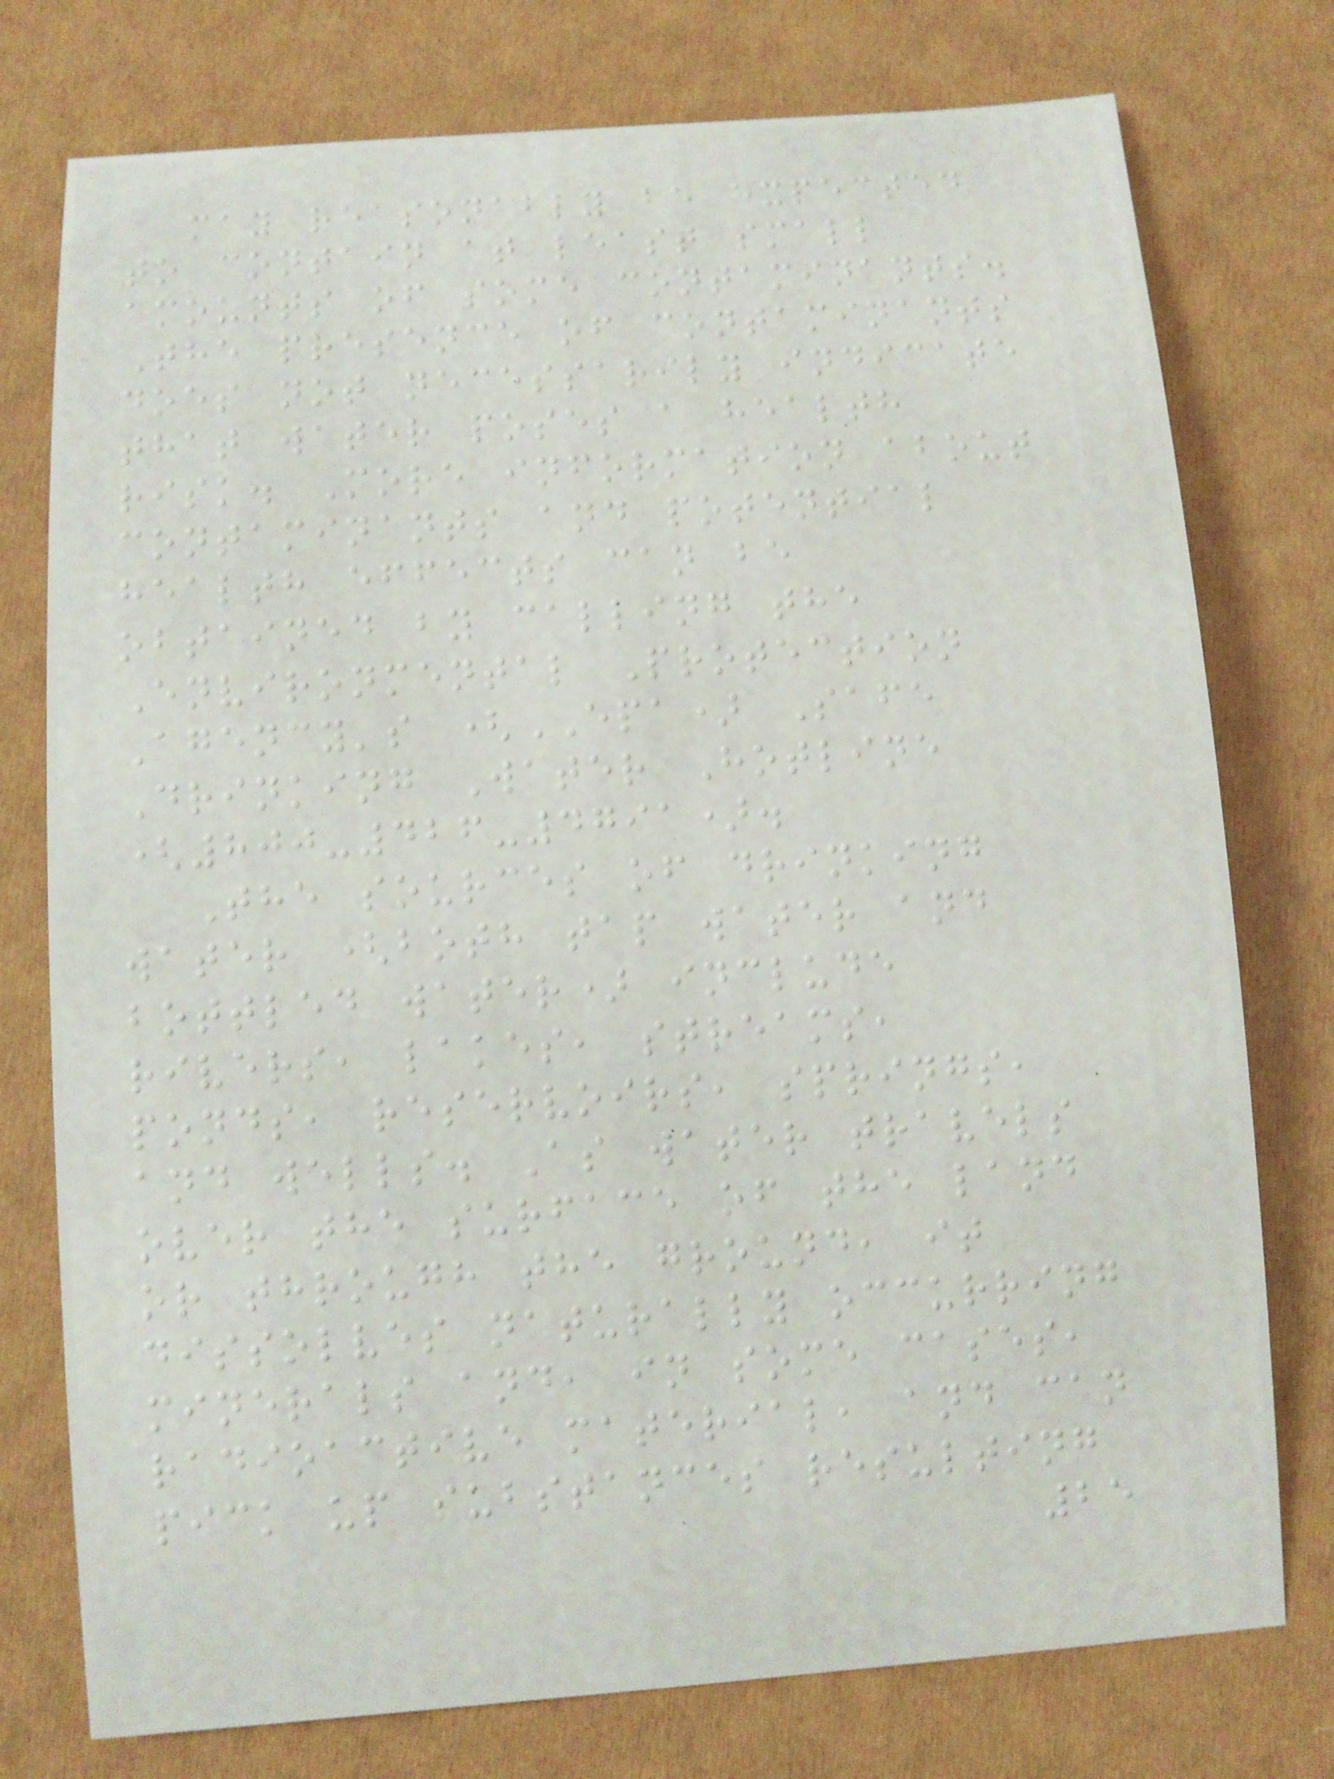may reasonably be expected
to contain at least small
amounts of some contaminants.
The presence of contaminants
does not necessarily indicate
that water poses a health
risk. More information about
contaminants and potential
health effects can be
obtained by calling the
Environmental Protection
Agency's (EPA) Safe
Drinking Water Hotline
(800-426-4791).
The sources of drinking
water (both tap water and
bottled water) include
rivers, lakes, streams,
ponds, reservoirs, springs,
and wells. As water travels
over the surface of the land
or through the ground, it
dissolves naturally occurring
minerals and, in some cases,
radioactive material, and can
pick up substances resulting
25
